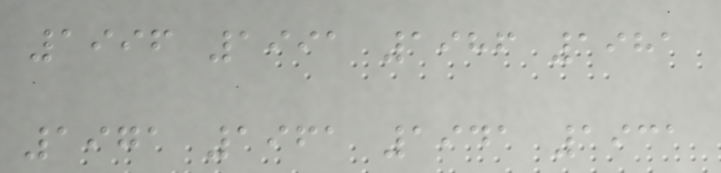1996 1991 1986 1981
1971 1961 1941 1931
